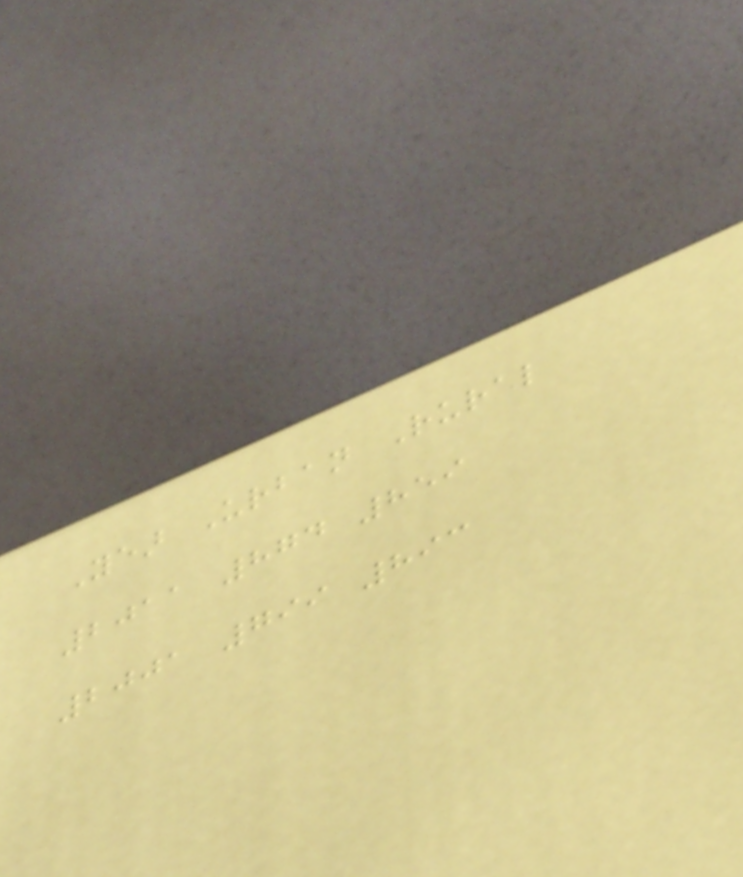Year Urban Rural
2011 874 859
2001 799 893
